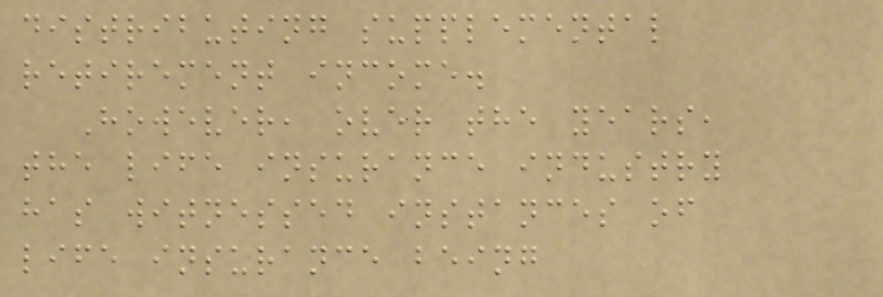distributing supplemental
retirement income.
However, over the years,
the life insurance industry
has witnessed instances of
life insurance being
